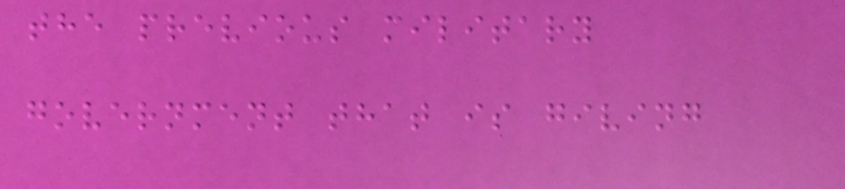the previous military
government that is giving
